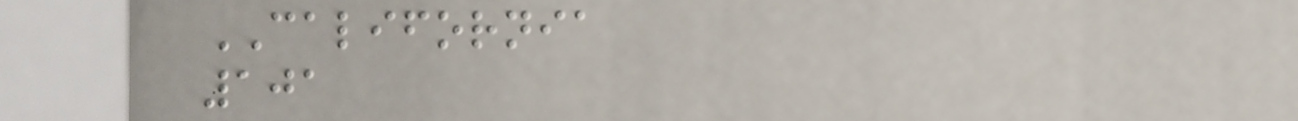CALIFORNIA
101
